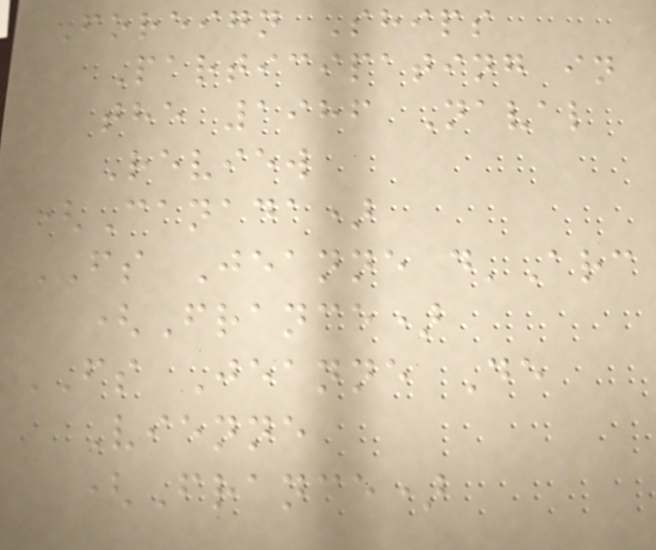Foreign Ships
Participating in
the 1986 Naval
Review
(Canada)
FS Jeanne d'Arc
(France)
FS Jeanne De
Vienne
(France)
